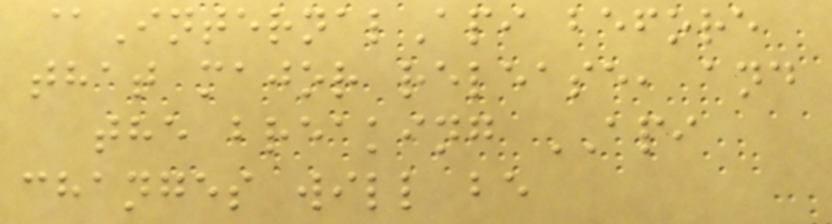@InternalApi before
that major release, and
the breaking API
changes will be
